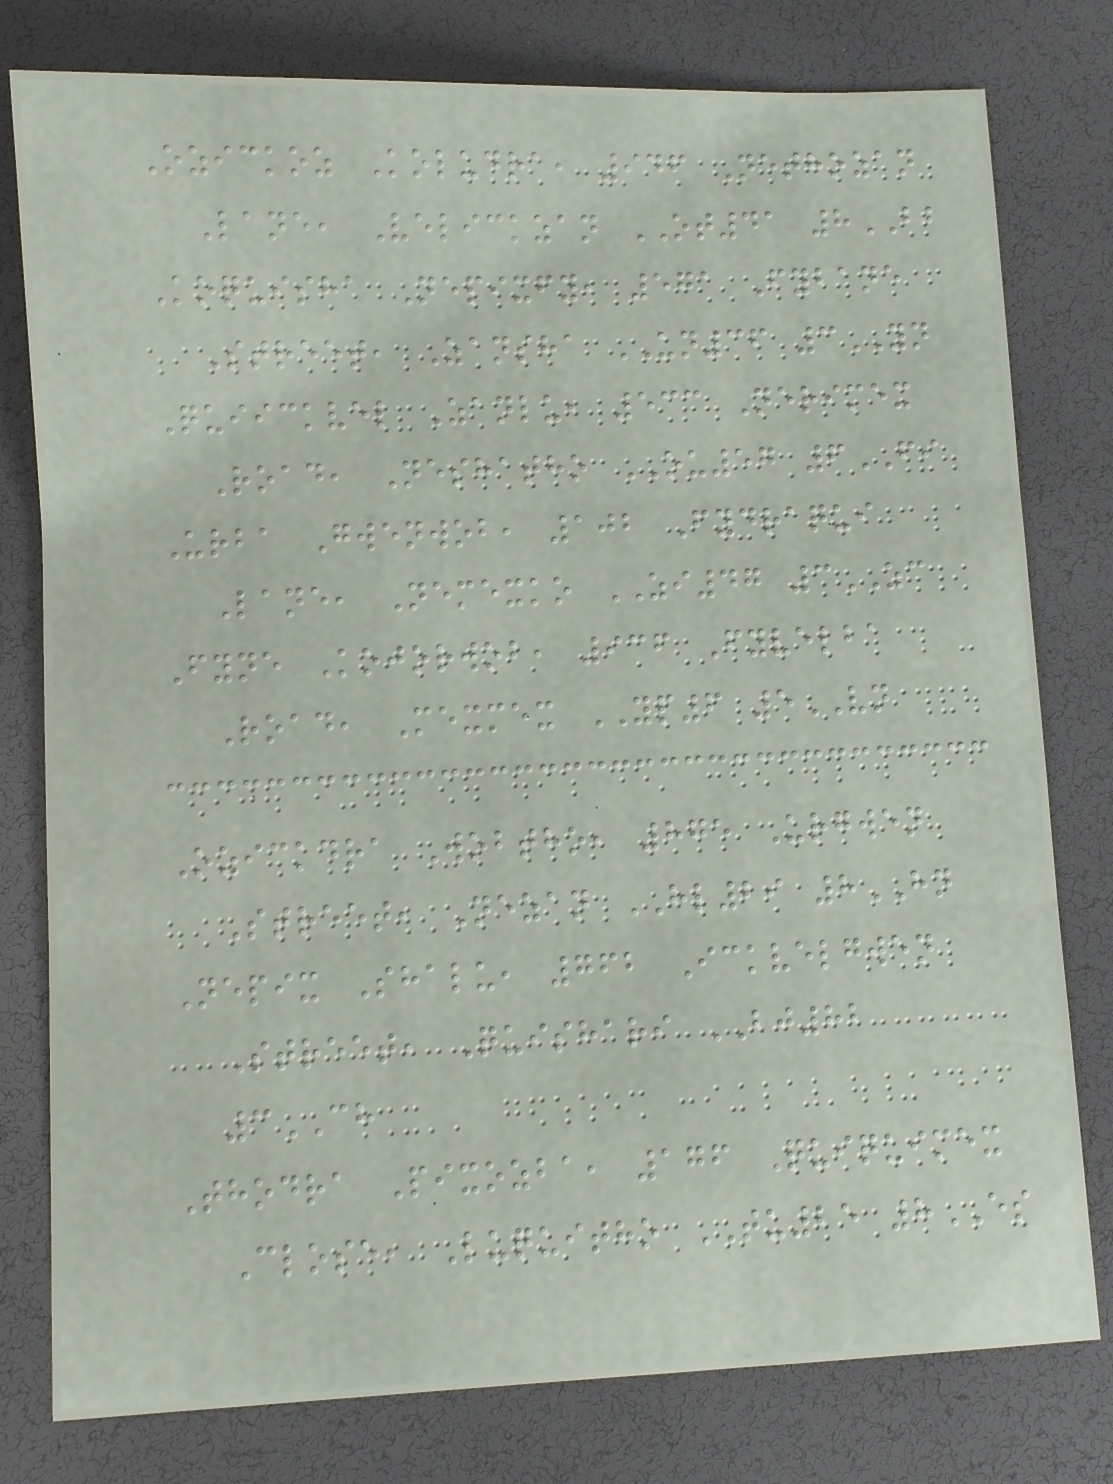Ozickoz Koludra, 946 Nethozan
Lane, Velickzan OT41 8BB
Koquisha Nepixfy, 571 Fybane
Street, Zansha UN36 3YN
Quiickvel Zanlu, 533 Nerimex
Road, Neshatho OU57 6FI
Urba Gwenwob, 102 Fydraqui
Lane, Nemexko ZI47 3ZC
Fyne Kojorwob, 936 Fyvelba
Road, Mexmex YP6 5VN
Ozickdra Wobtho, 875 Urgwen
Street, Nezan HL29 8HN
Nepix Shalu, 762 Ickvelgwen
Street, Quishari BJ82
3CH
Thodra Pixozba, 176 Quiquimex
Close, Luquitho TU25 8ES
